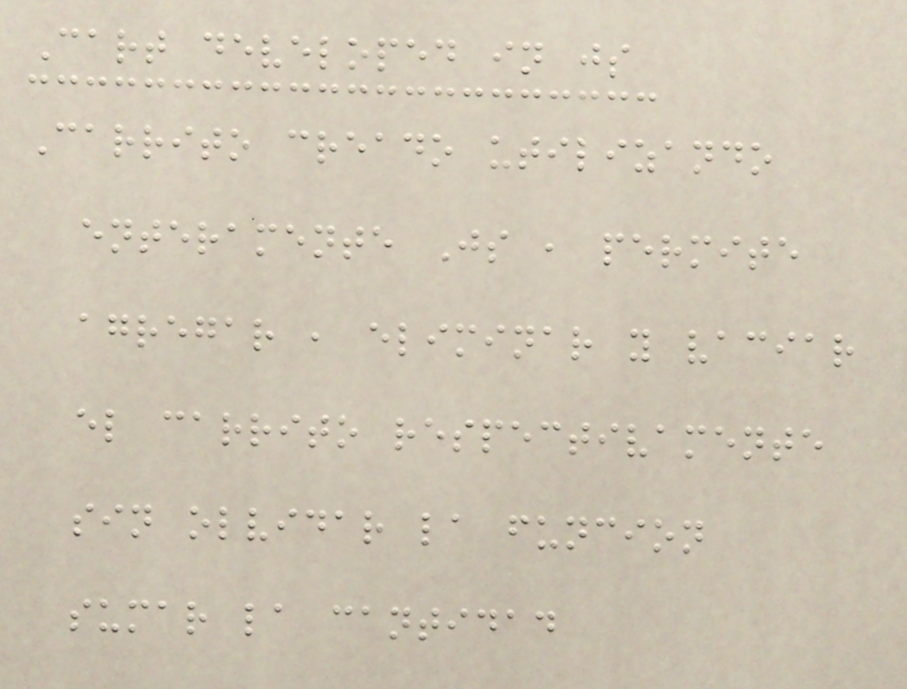Cart developed in js
Carrito creado utilizando
enteramente Js , permite
agregar , eliminar y vaciar
el carrito respectivamente
sin olvidar la funcion
sumar la cantidad
